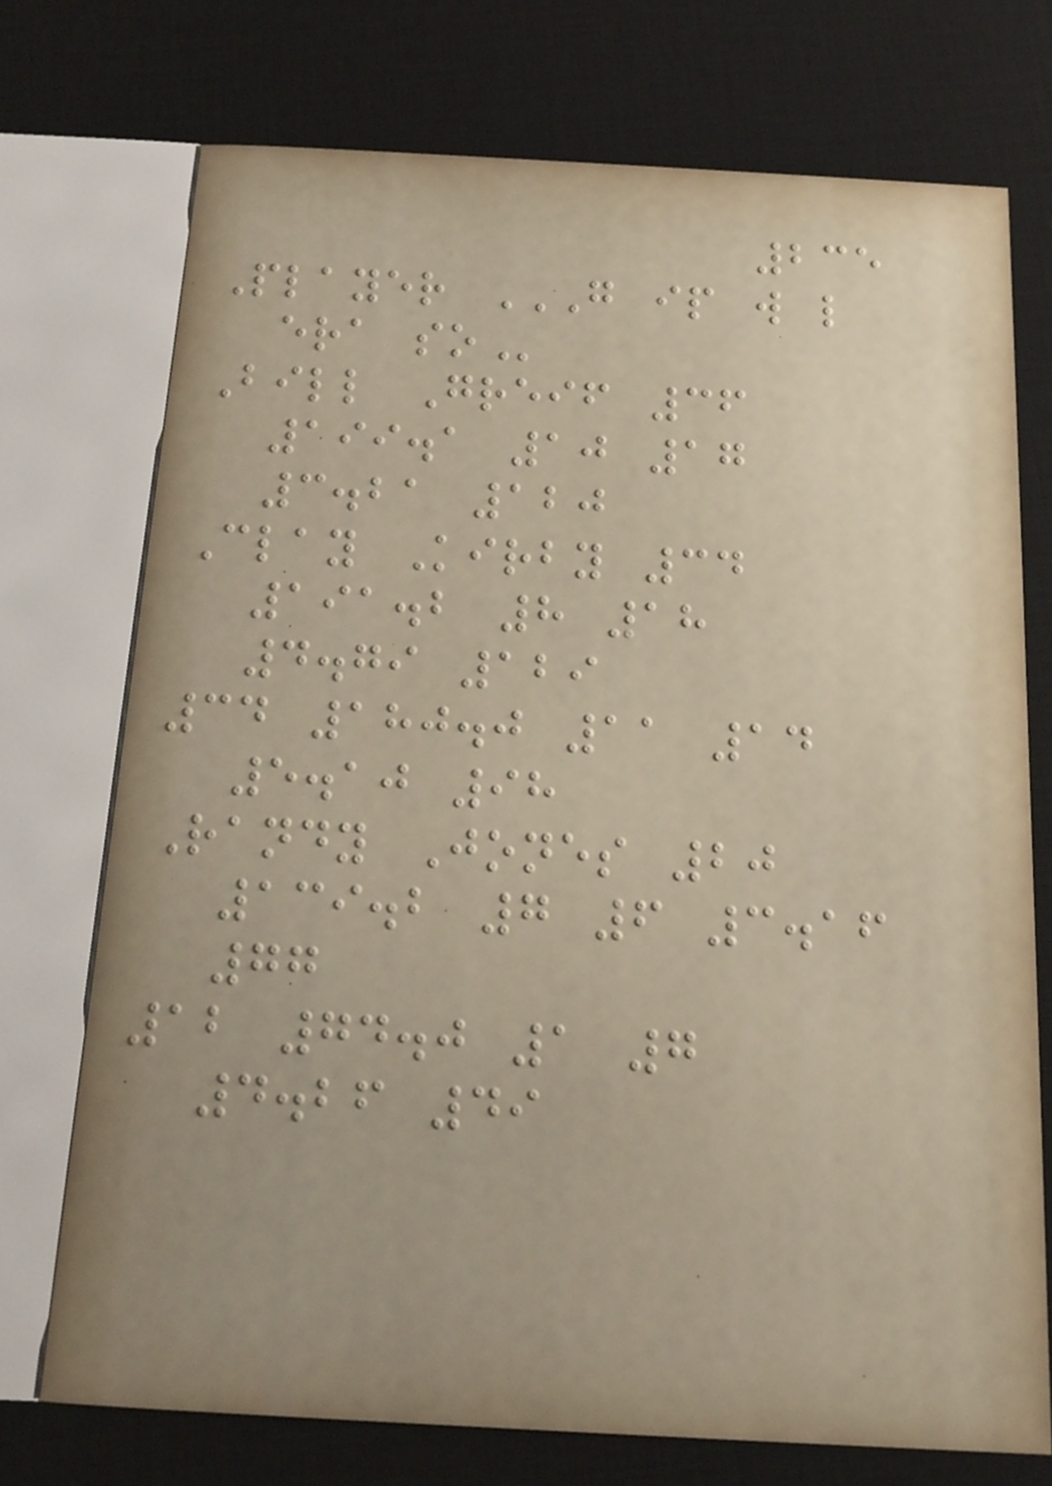235
Player G IP W L
ERA SO
Bill Greif 36
199.1 10 17
3.21 120
Clay Kirby 34
191.2 8 18
4.79 129
34 180.0 11 14
5.10 98
Randy Jones 20
139.2 7 6 3.16
77
12 74.0 1 7
4.26 49
